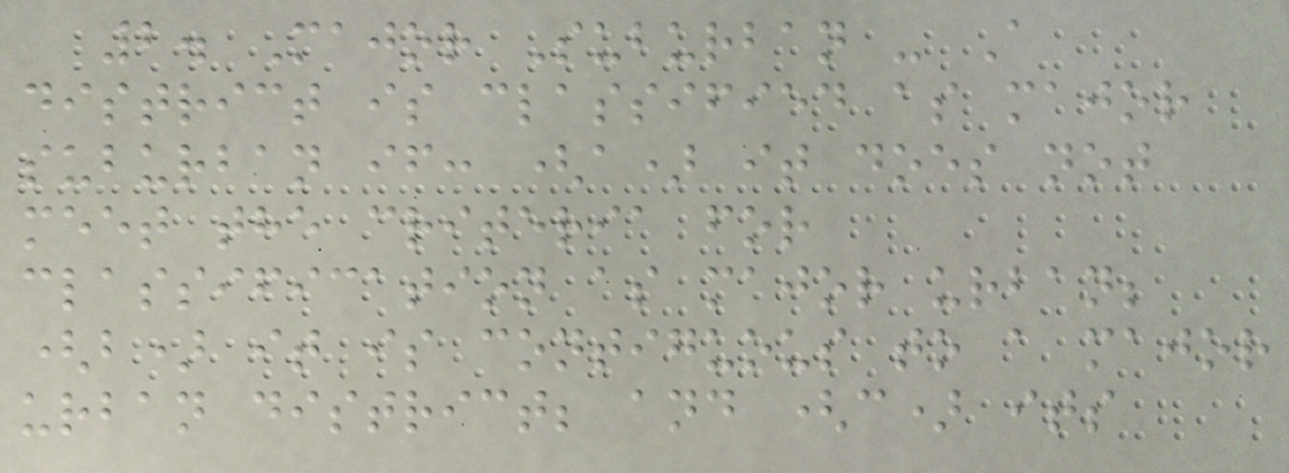2. Major Suburban - A
district is classified as major
suburban if: (a) it does not
meet the criteria for
classification as major urban;
(b) it is contiguous to a major
urban district; and (c) its
